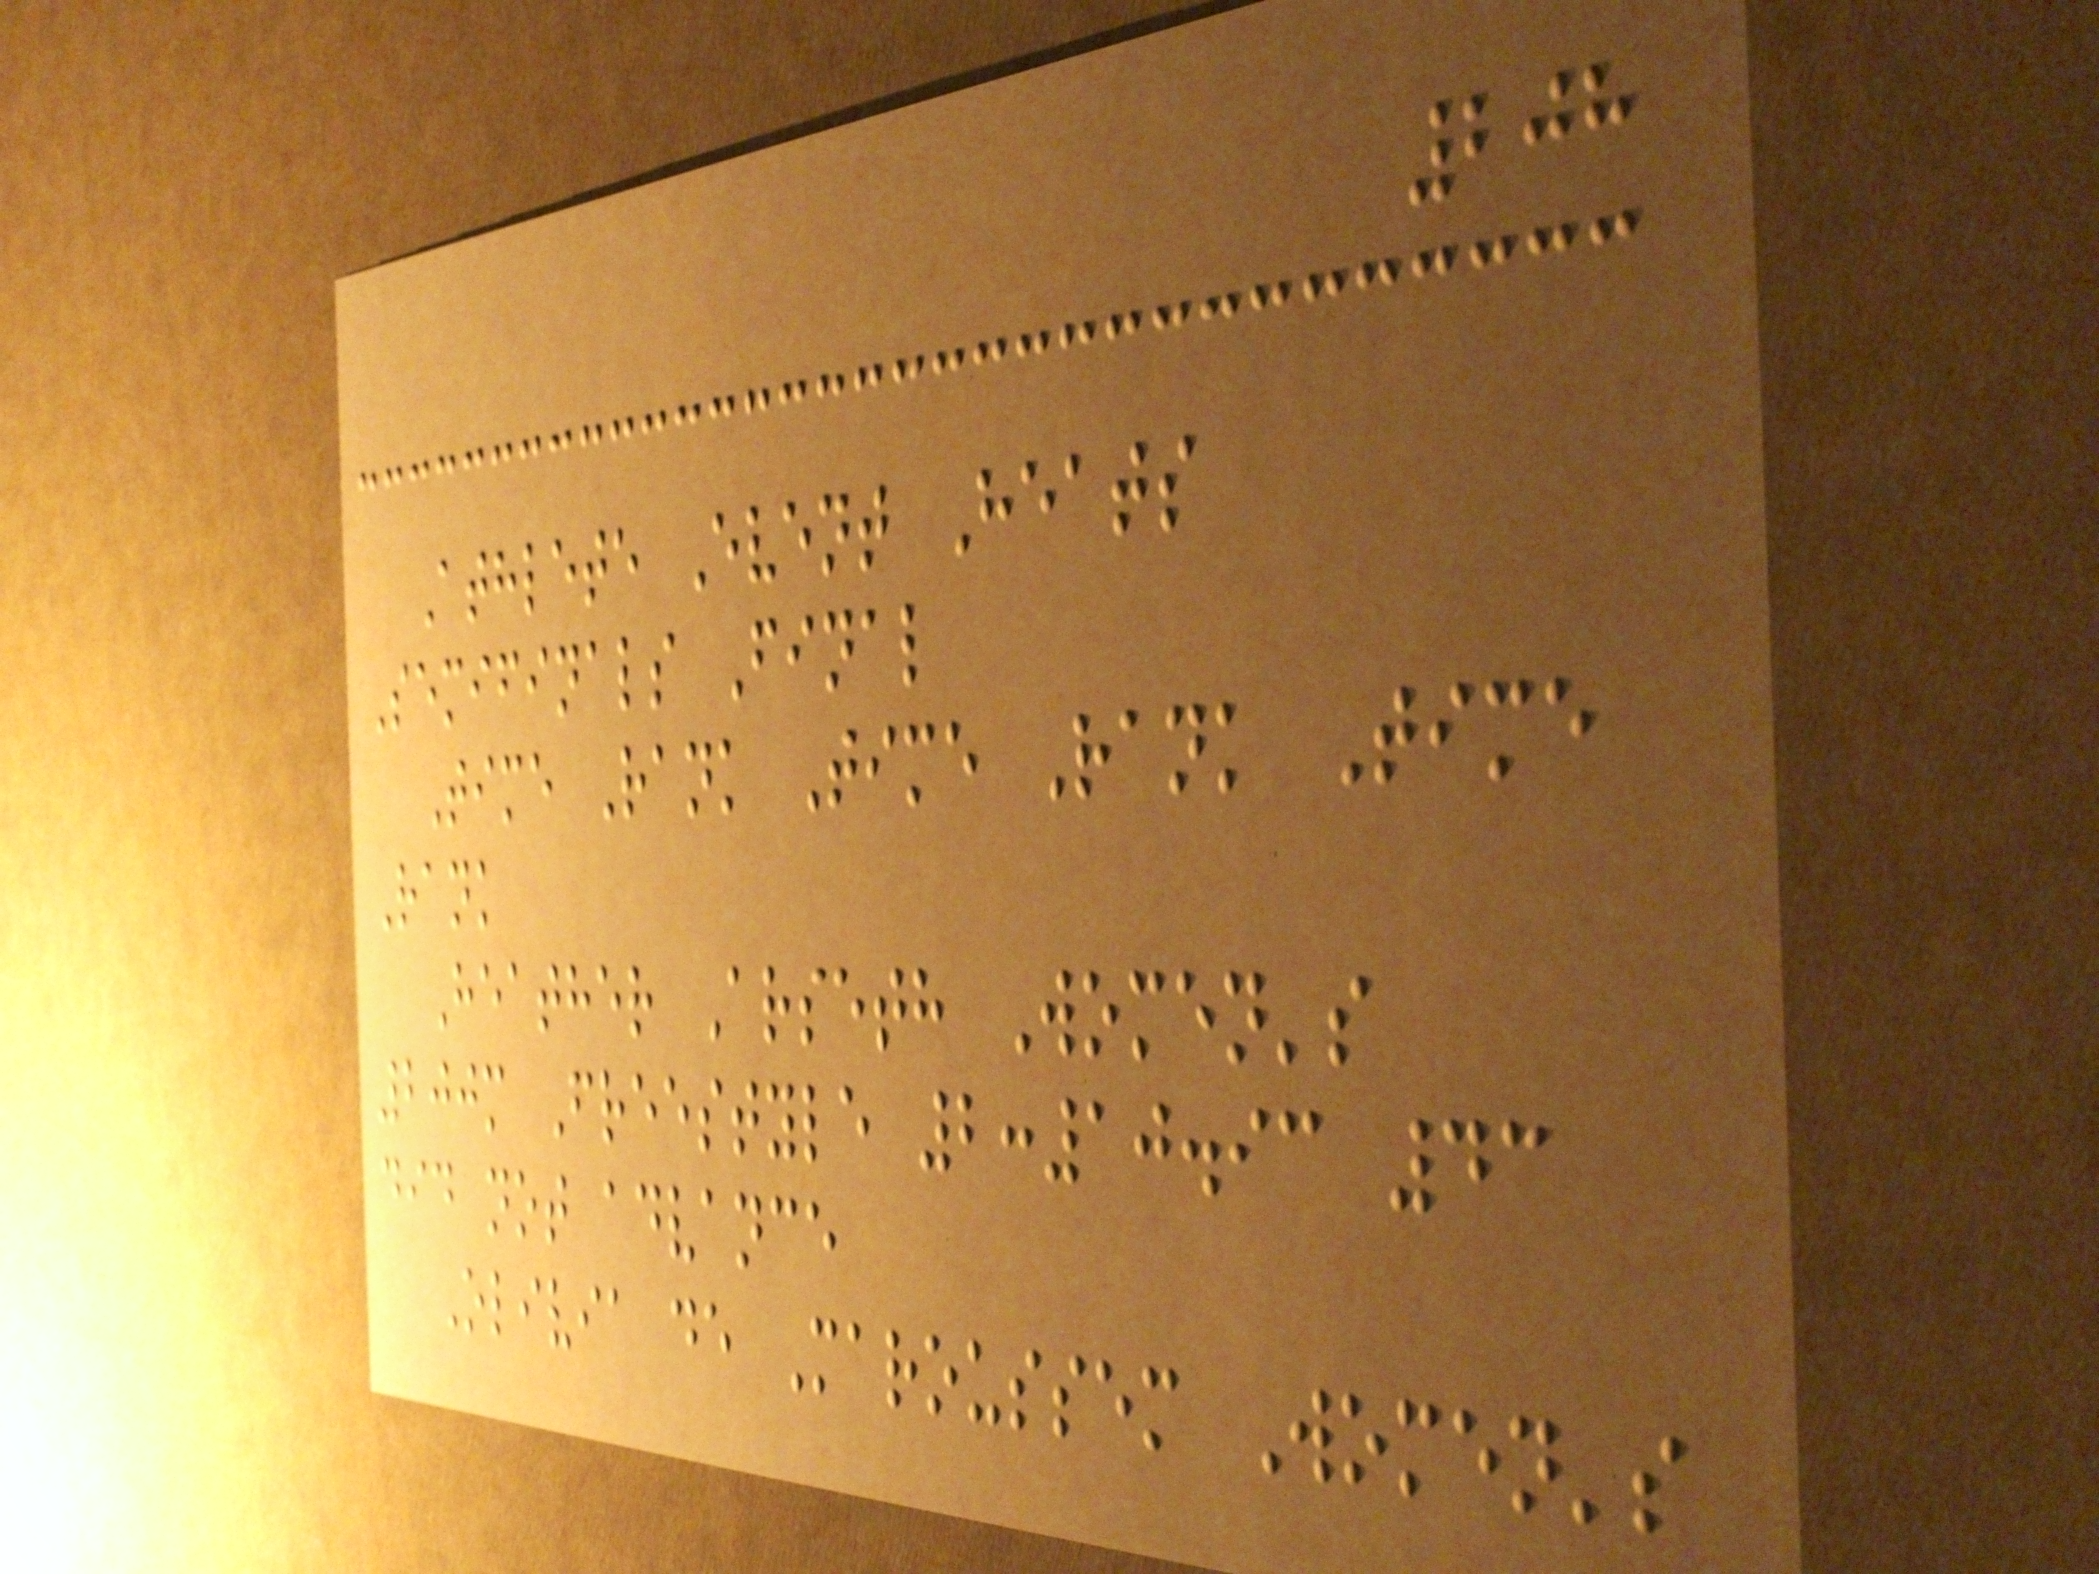208
Athlete Event Heats
Semifinals Final
Time Rank Time Rank Time
Rank
Heather Arseth Women's
200m Freestyle 2:10.93 43
did not advance
Olivia de Maroussem Women's
